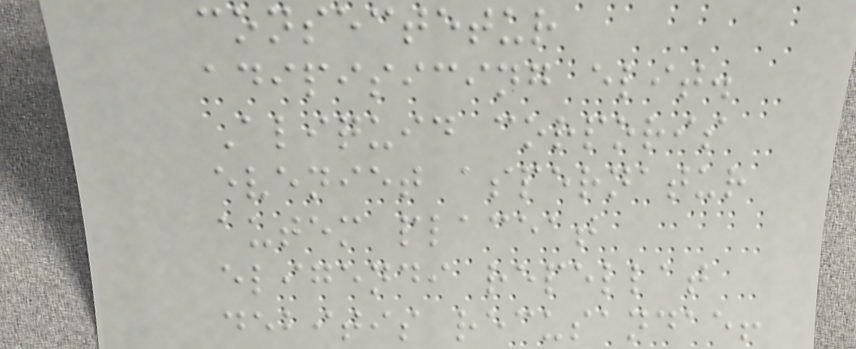consectetur
adipisicing elit.
Aliquid corporis
eveniet aspernatur
autem placeat
eligendi repellat
debitis recusandae!
